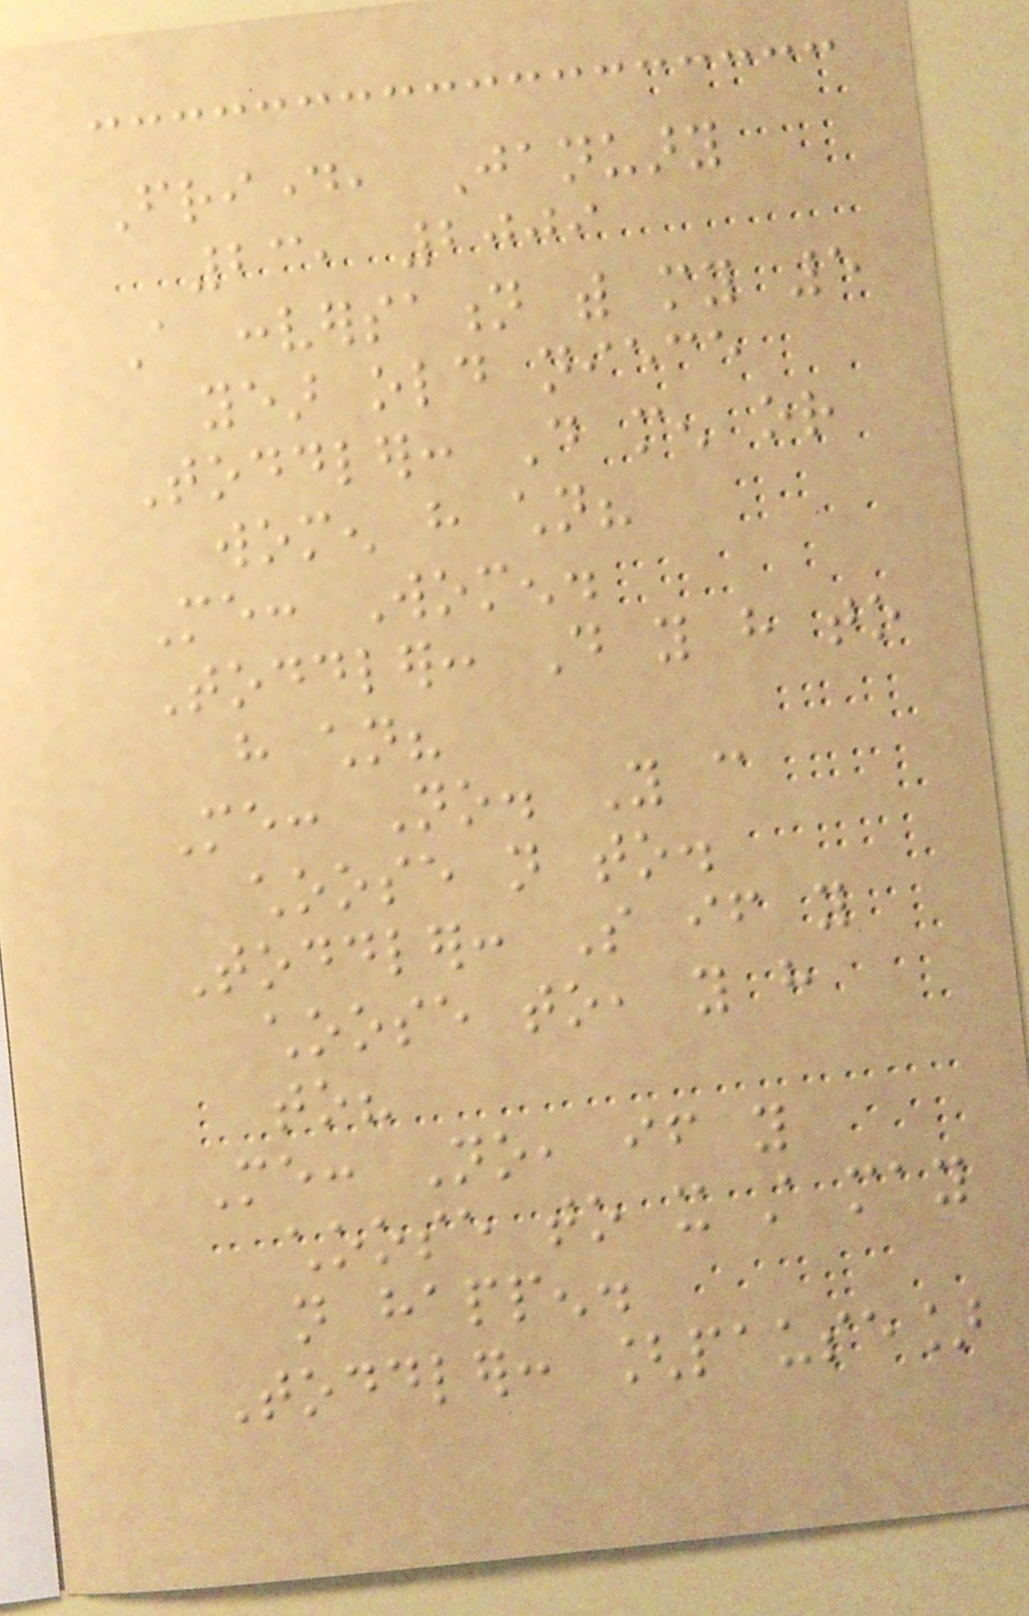Friday, January
23, 2009
A conversation with my 5
year old niece
Toddler: Do men or
women have children?
Me: Women.
Toddler: Do you have to
have children?
Me: No. You can
choose not to.
Toddler: So if you
choose to, you have
to?
Me: No, if you
choose to it still may
not happen.
Toddler: [pause]
